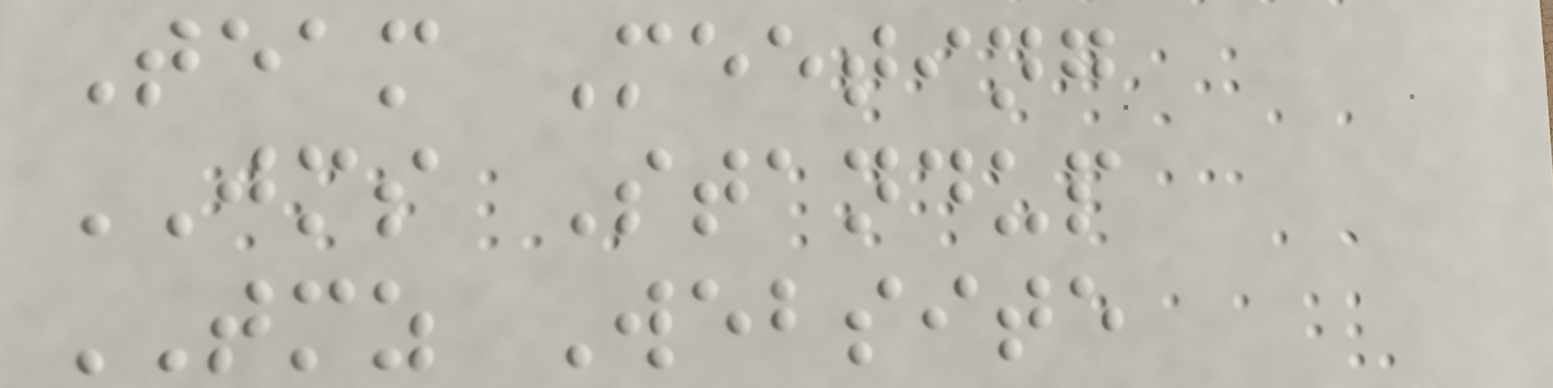Team Meeting
JMS Standup
TMZ Website
